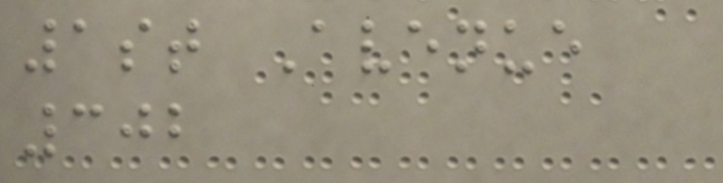1st Avenue
302
